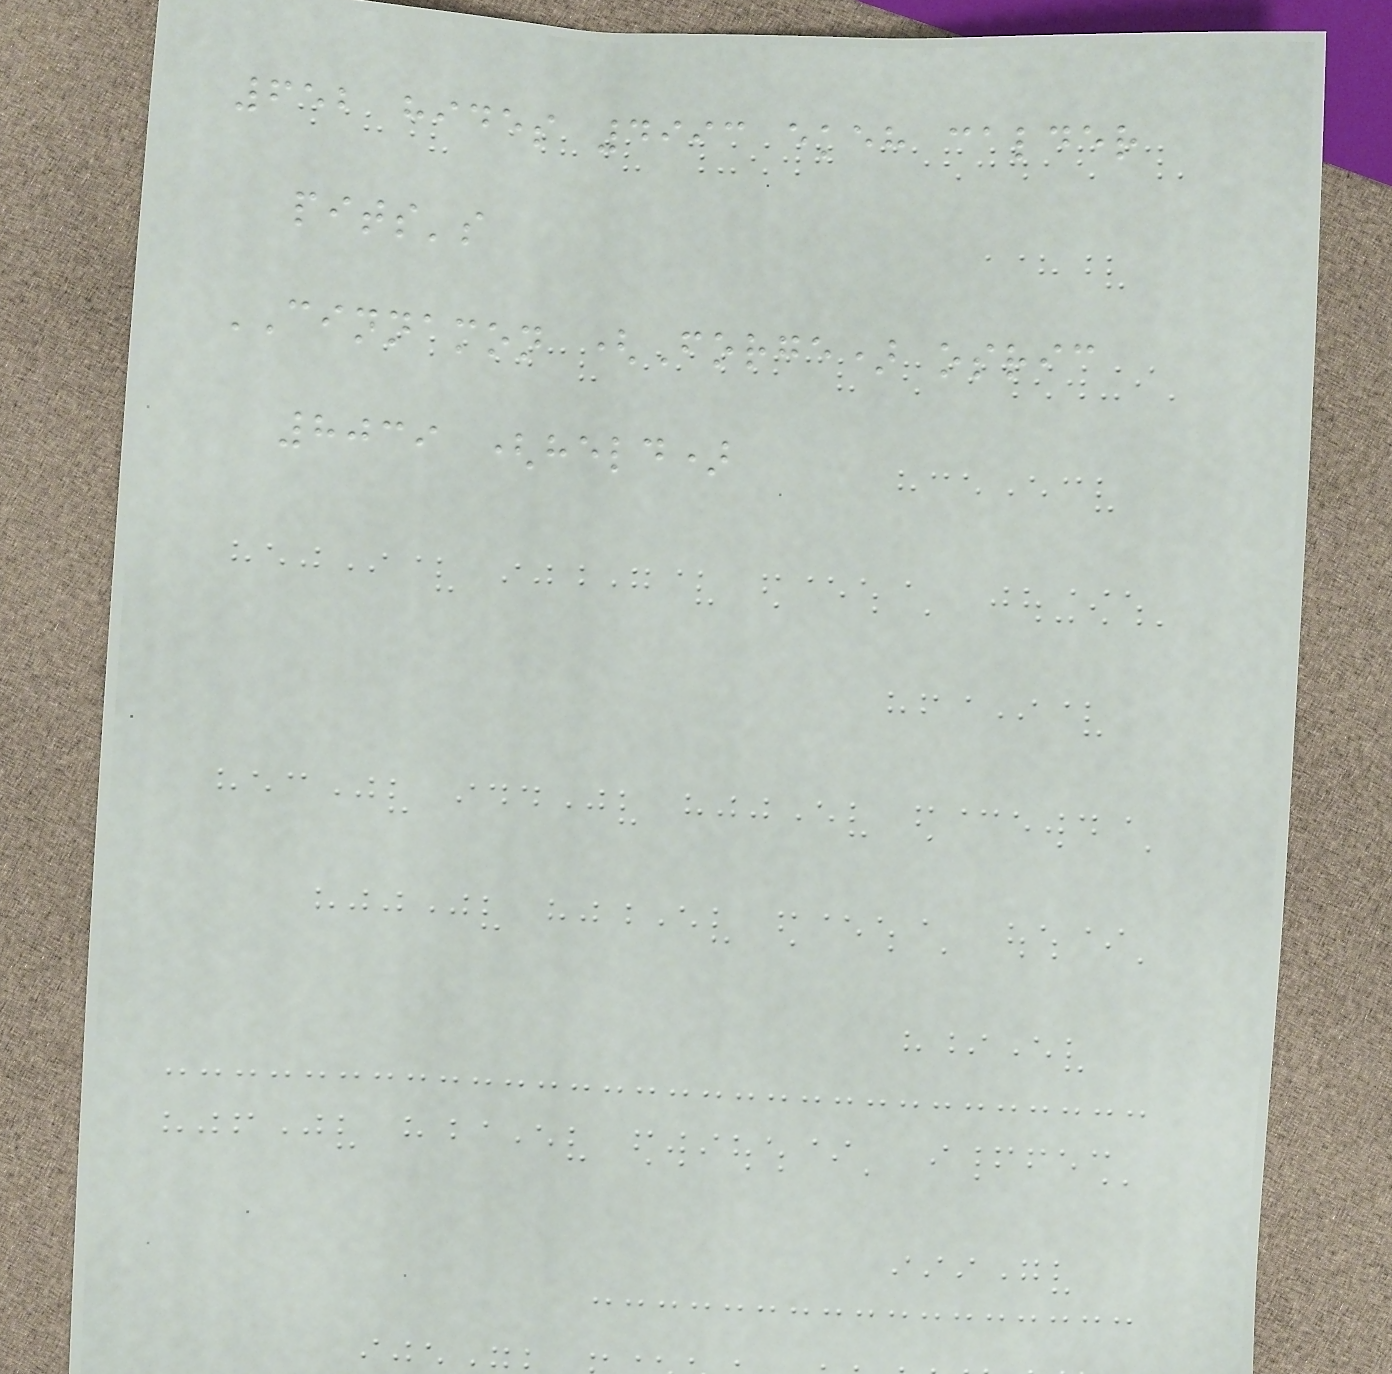652 hides 4993 ekeh calder
pits's
CINNAMON (Forge) osric
8039 (held)
